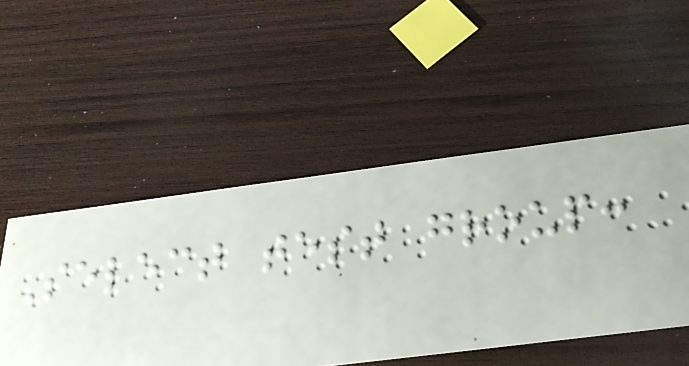Select test group:
